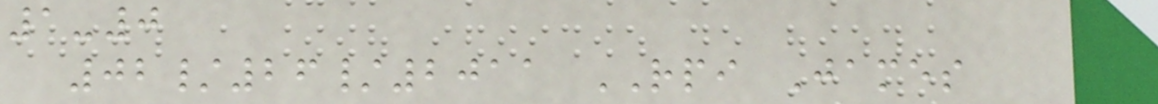1-0
02/26/2011 RPI James
